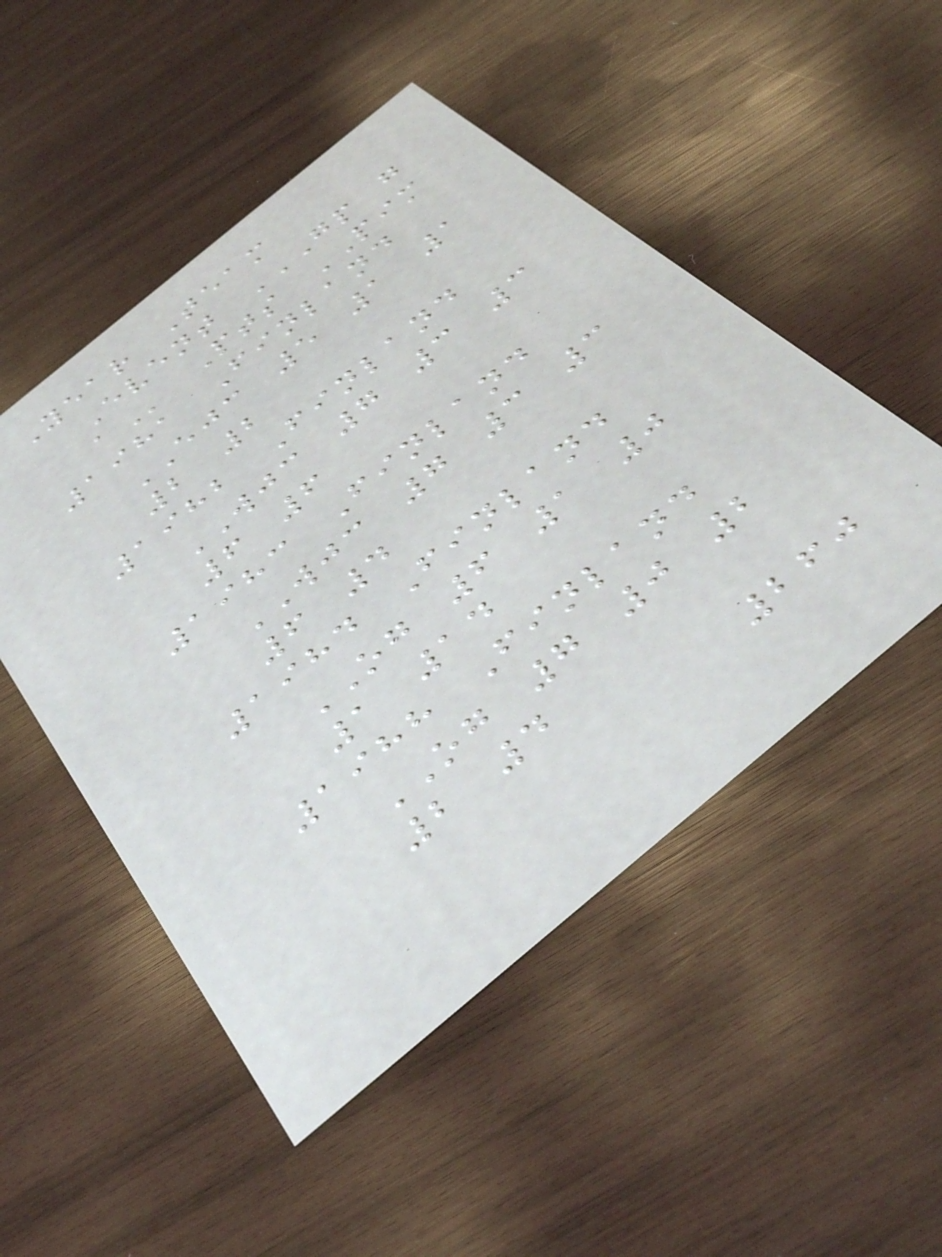Year Team
Event GP G
A Pts PIM
1981 Finland
EJC 5 1 1
2 2
1982 Finland
WJC 7 3 3
6 6
1983 Finland
WJC 7 3 3
6 4
1984 Finland
OG 6 1 0
1 14
1988 Finland
OG 7 0 2
2 4
260
